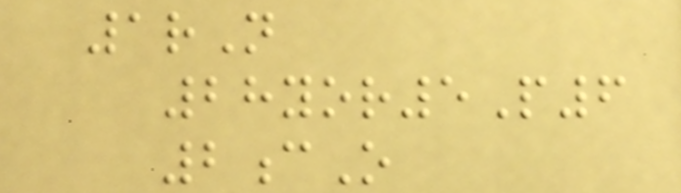1rN
28yor5P6
2cO
